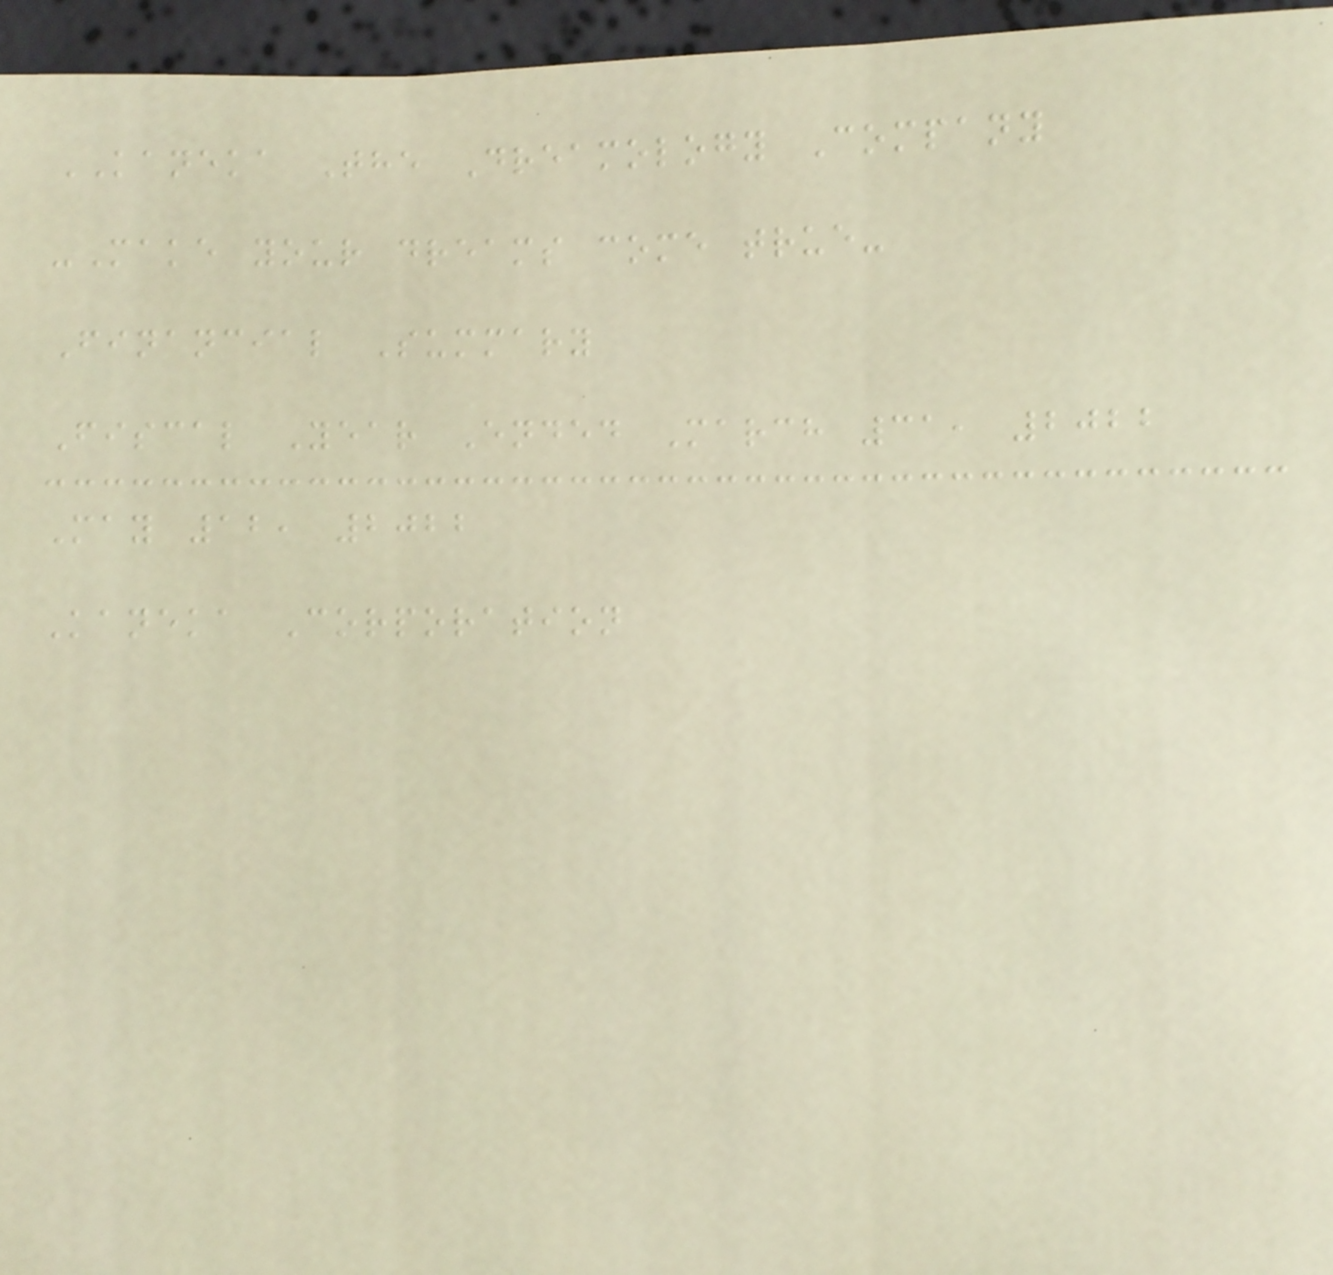KANEKA The Dreamology Company
-Make your dreams come true-
Financial Summary
Fiscal Year Ended March 31, 2022
May 12, 2022
Kaneka Corporation
